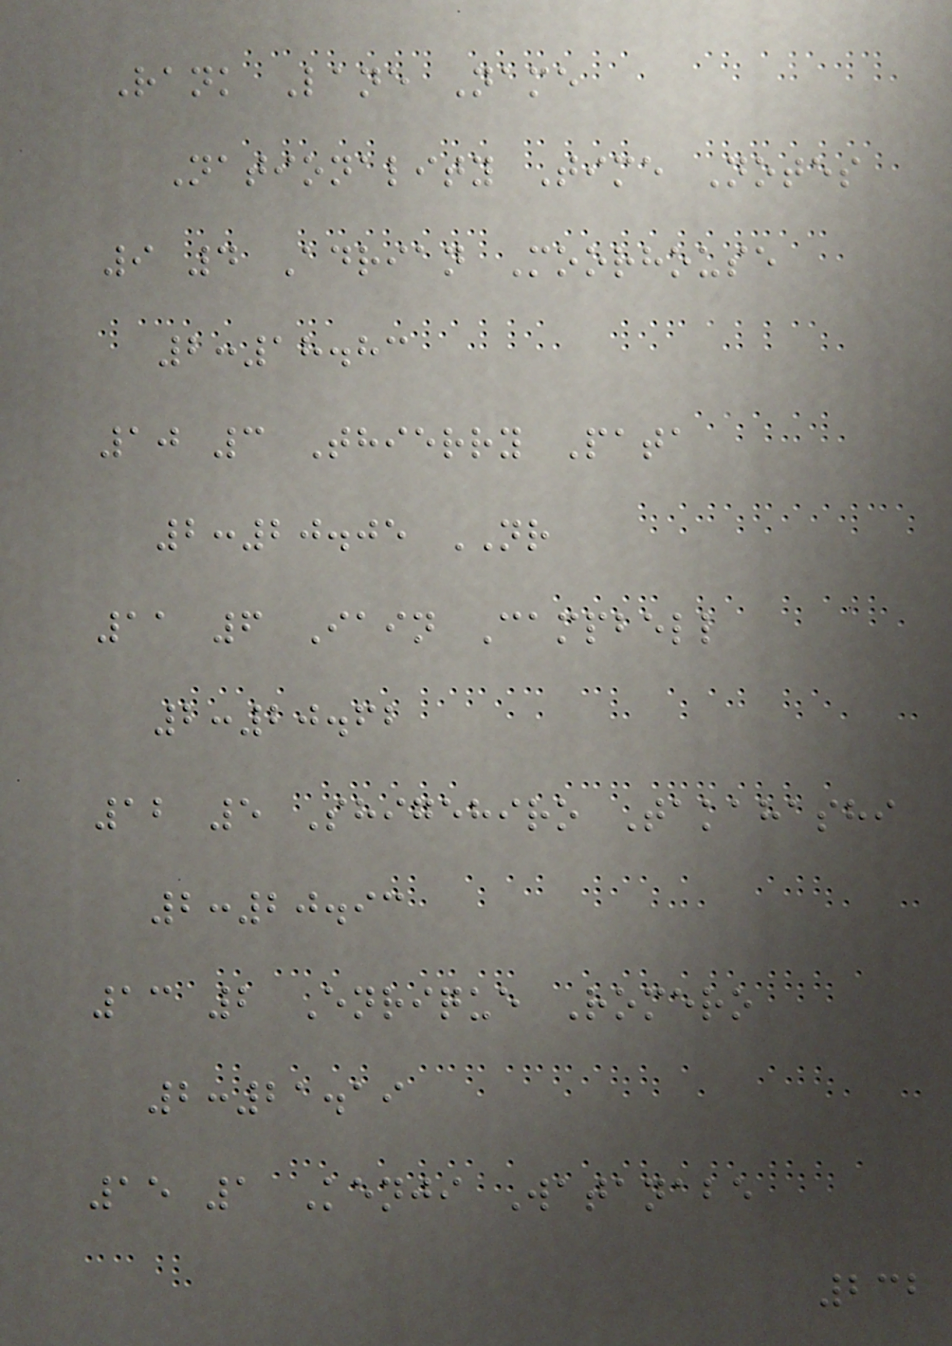Rank Lane Name
Nationality Time Notes
9 4 Adrian Moorhouse
2:18.83
10 3 Thierry Pata
2:20.05 NR
11 6 Iain Campbell
2:20.62
12 5 Shigehiro Takahashi
2:20.93
13 2 Enrique Romero
2:21.19
15 1 Kenji Watanabe
232
